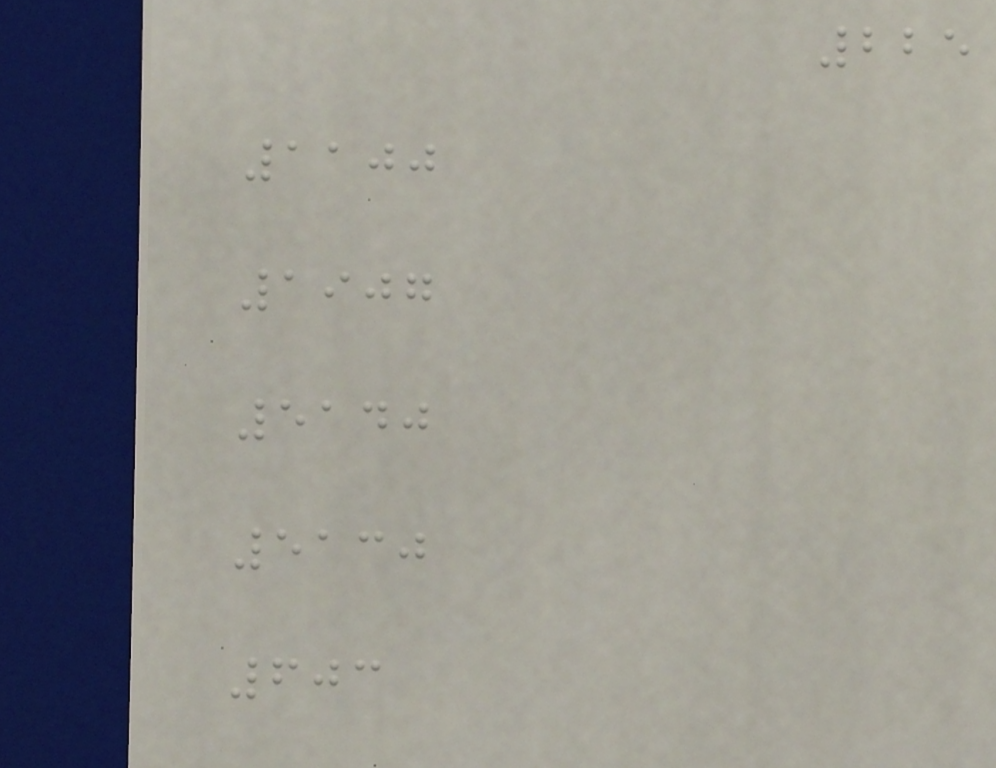225
1100
1907
5140
5130
603
